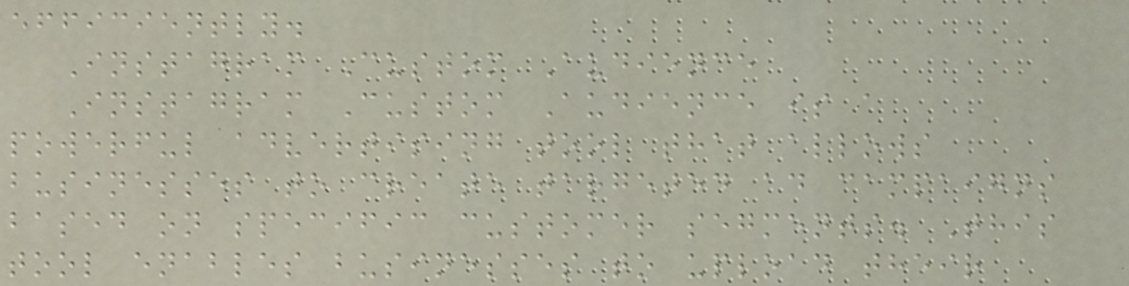efficiently.
Instagram Custom Audience
Instagram Custom Audience is a
powerful advertising tool that allows
businesses to create targeted ad campaigns
based on specific customer segments. This
tool enables businesses to upload their
